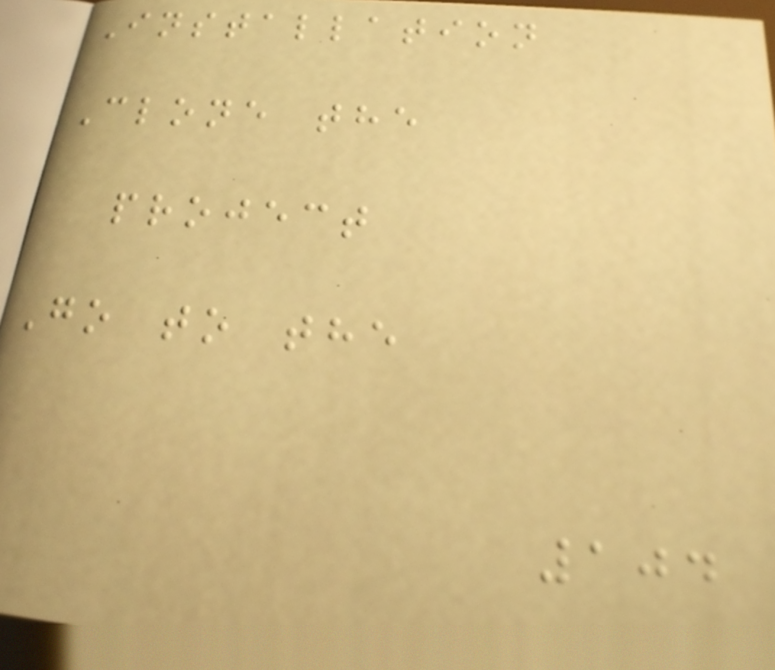Installation
Clone the
project
Go to the
104
